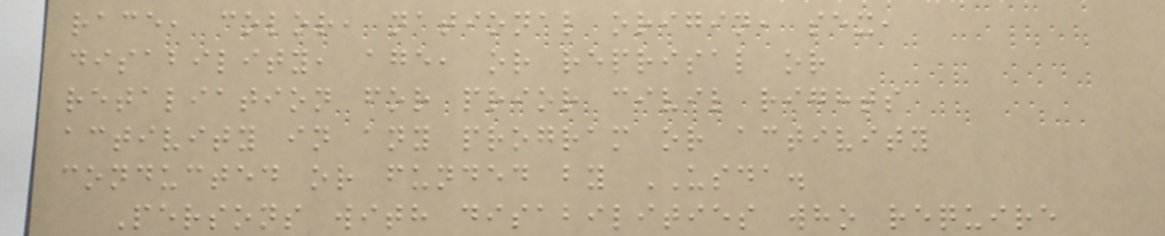race, color, national origin, sex,
disability, age, or reprisal or
retaliation for prior civil rights
activity in any program or activity
conducted or funded by USDA.
Persons with disabilities who require
